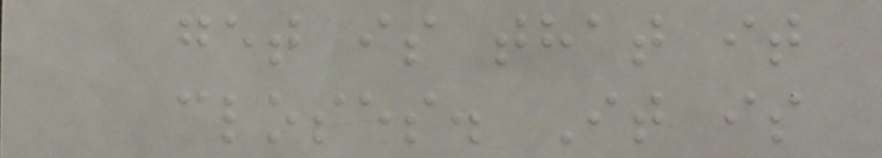get is that it
closes. It is
